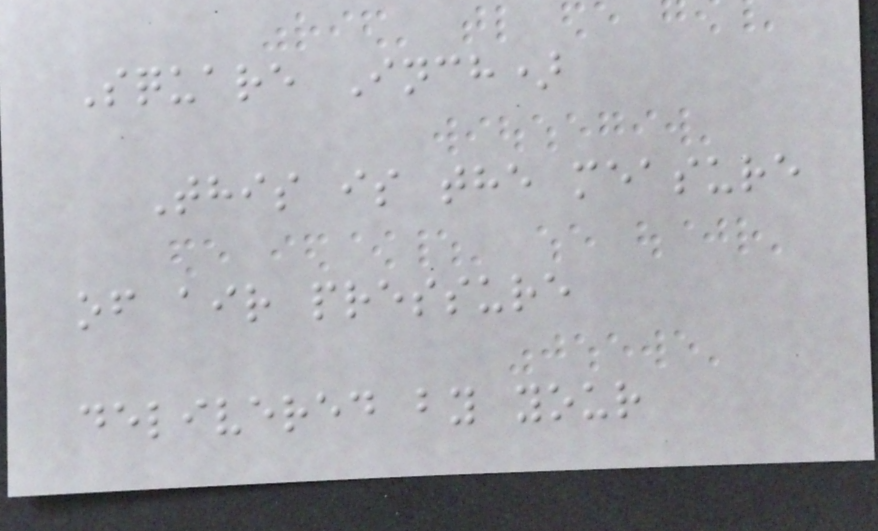Square Inch)
This is the measure
of air pressure
delivered by your
